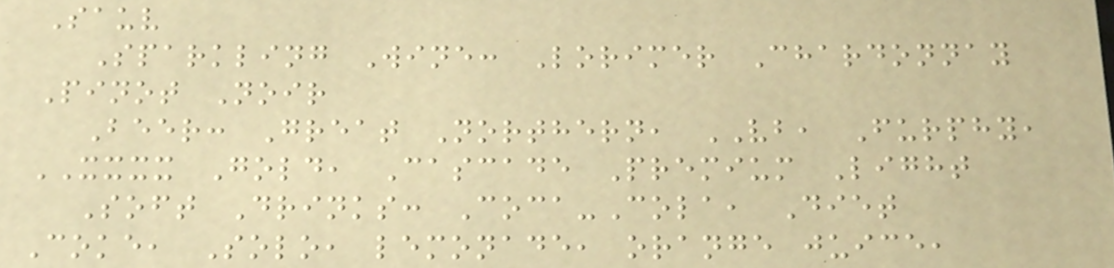Sauv
Sparkling Wine: Lorimer Chardonnay
Pinot Noir
Beer: Great Northern, VB, Furphy,
XXXX Gold, Cascade Premium Light
Soft Drinks: Coca-Cola, Diet
Coke, Solo, lemonade, orange juice,
